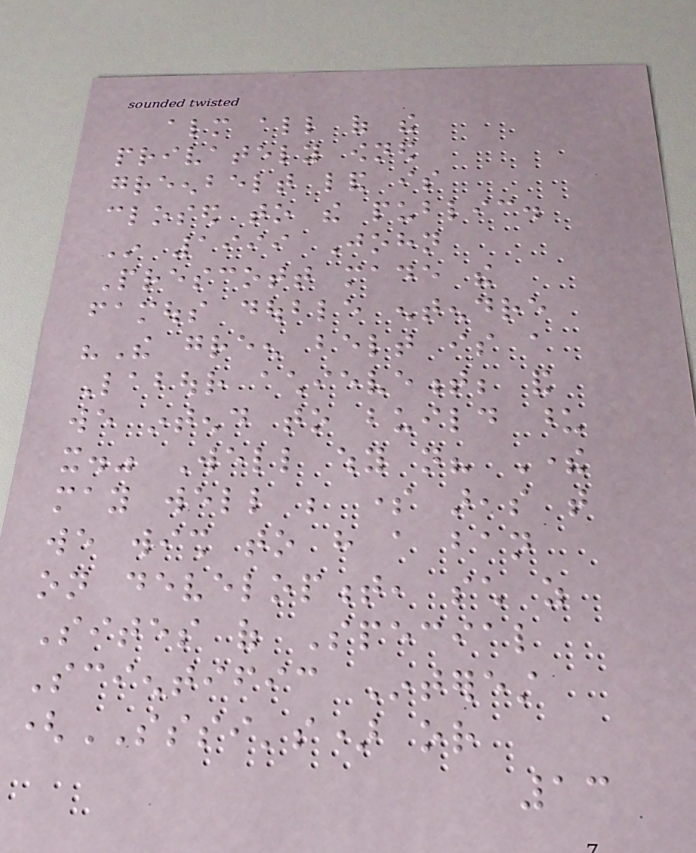almost all of the
privately owned
greenbelt land is
closed to the public.
In 1999 John
Prescott made the
famous double entendre
"The green belt is a
Labour achievement; and
we intend to build upon
it." Well why not? There
may well be some areas that
we wish to have a ban
on development, such as
Sites of Special
Scientific Interest
(SSSI's) or
13
